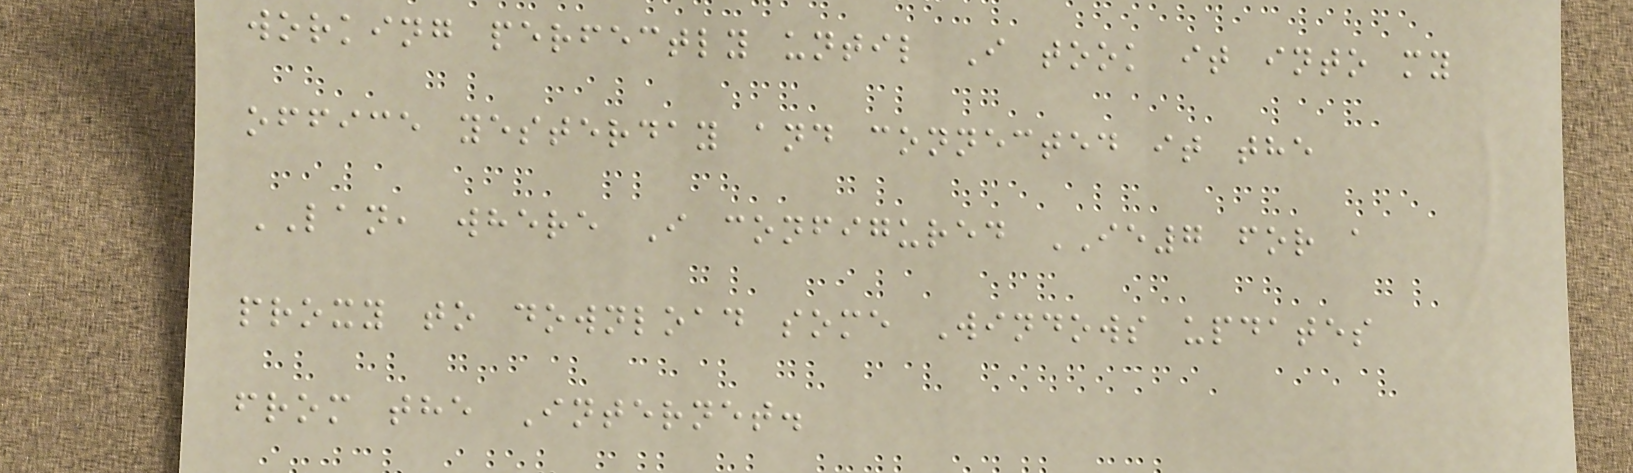working perfectly until I took it into my
office yesterday and connected it the
LAN, where I configured IE7 for a
proxy to download some Windows updates
from the Internet.
